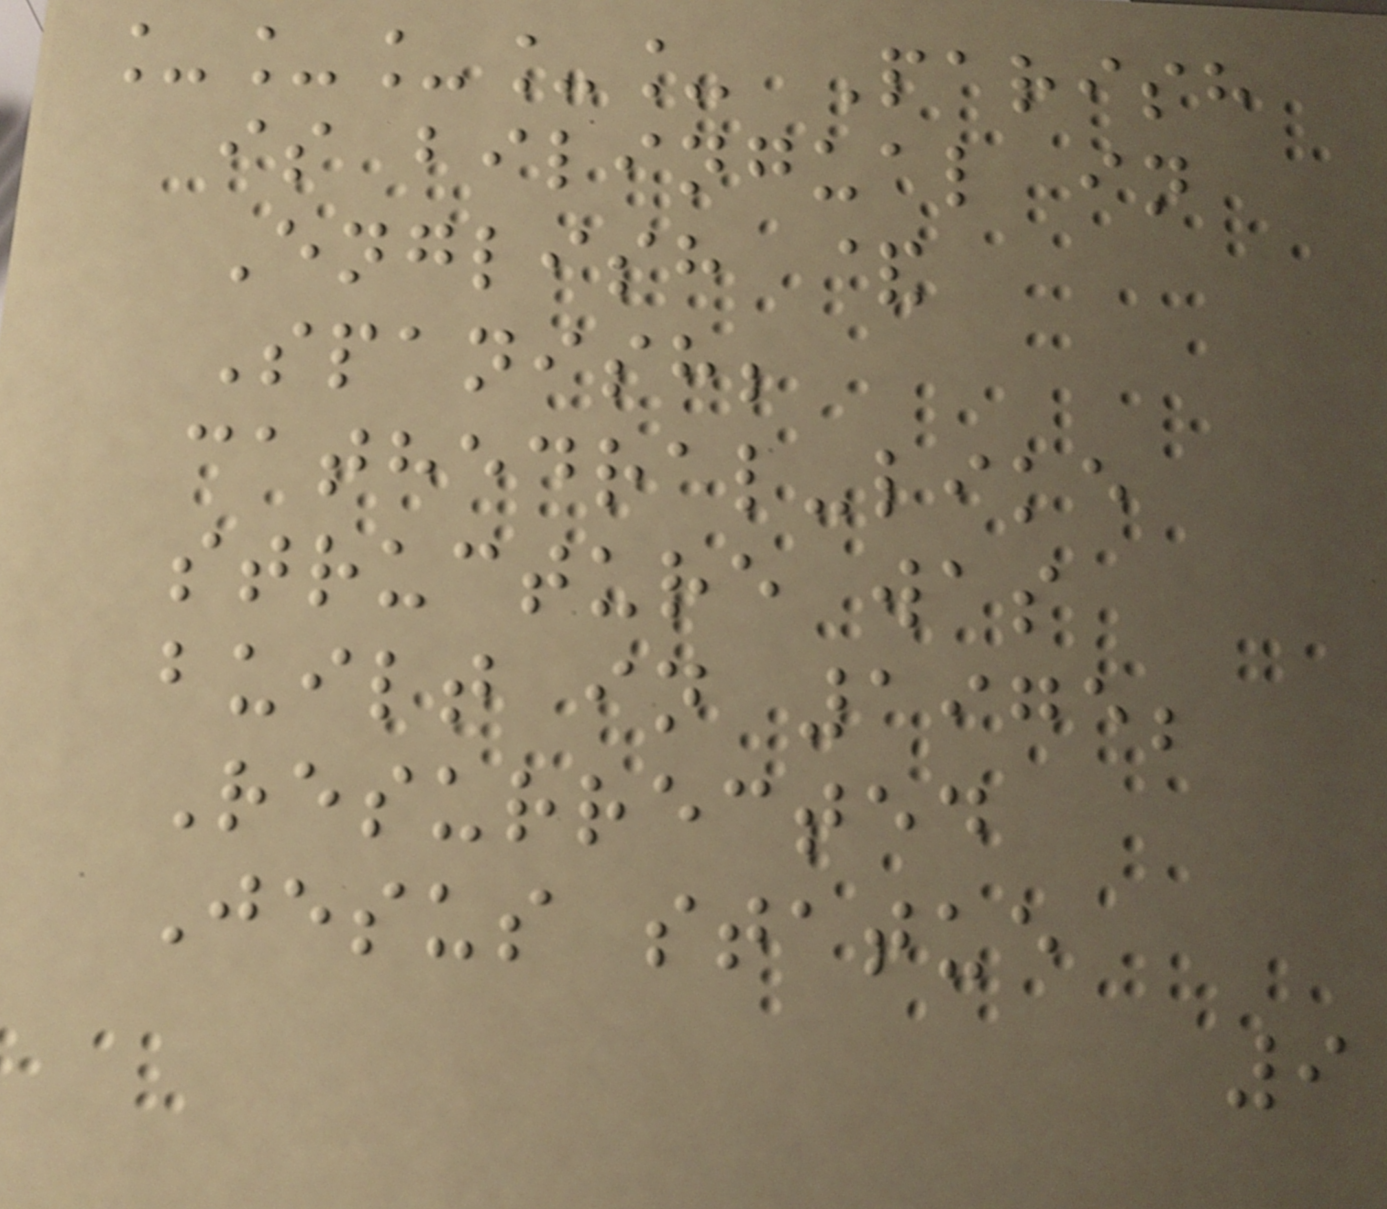_____ Parish
is bilingual in
English &
Spanish;
cathedral-like
structure was
built in 1975;
Resurrected
Jesus statue
9
